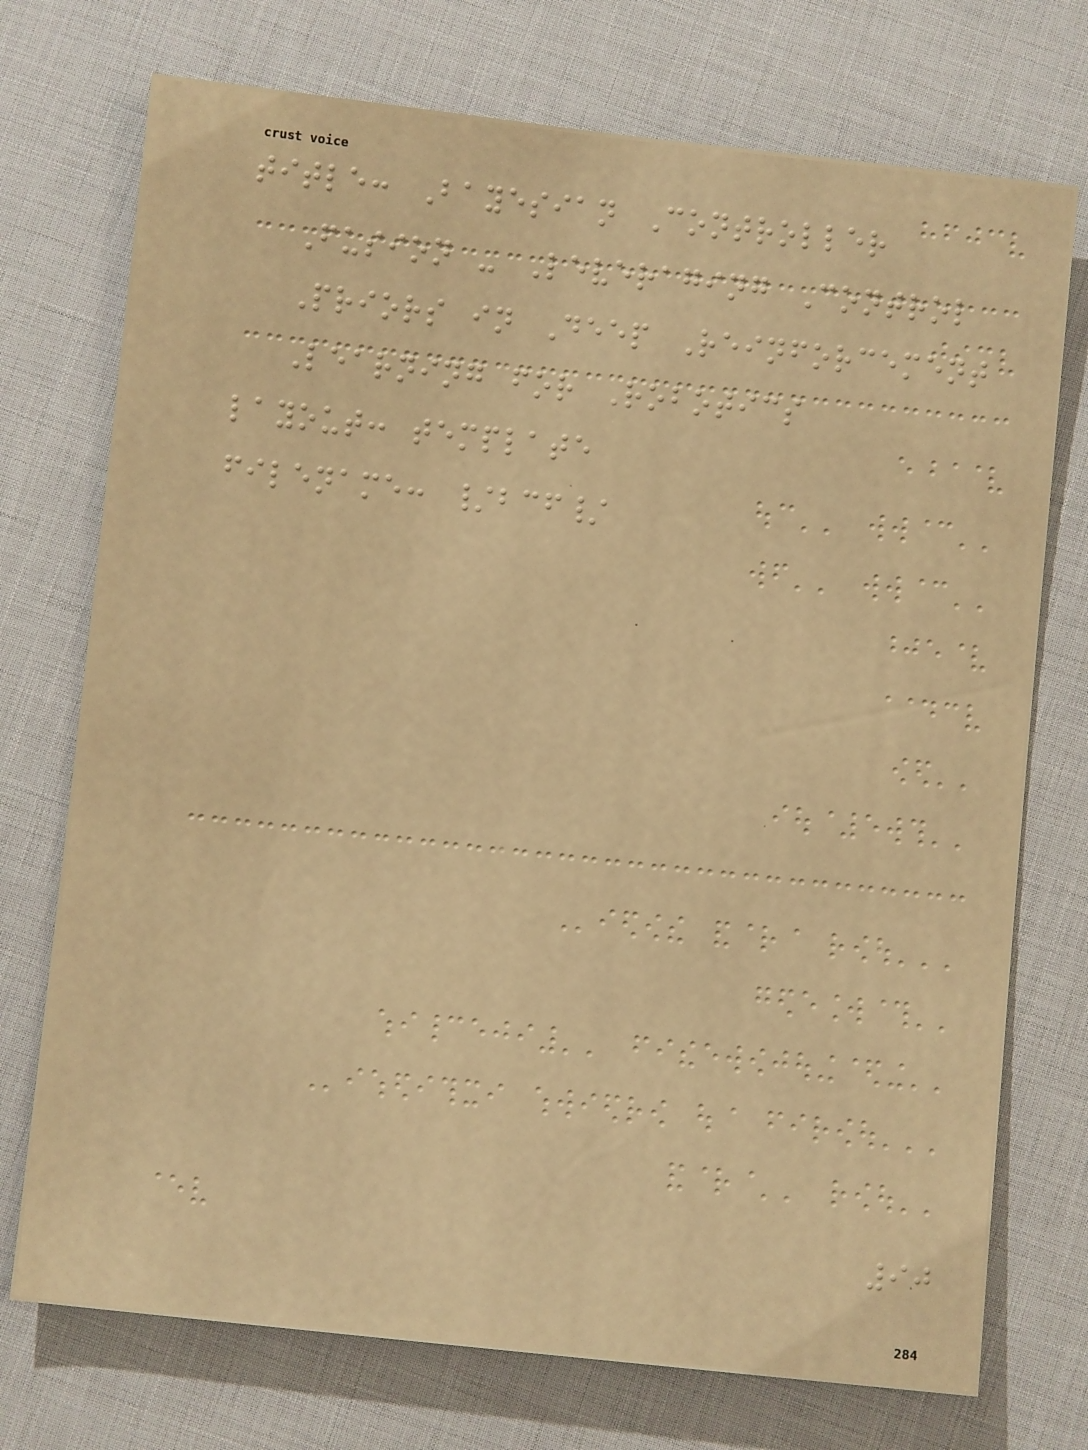title: Bayesian Controller
Fusion - Leveraging Control
Priors in Deep Reinforcement
Learning for Robotics
layout: template
filename: /bcf/
90
